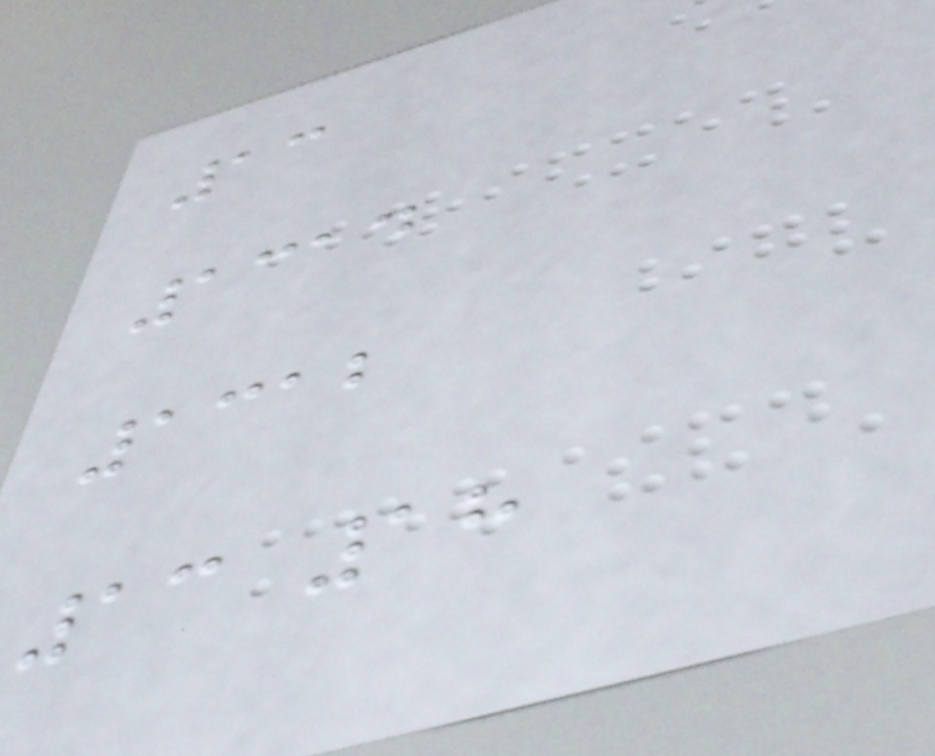13
1314
1312
13 18
